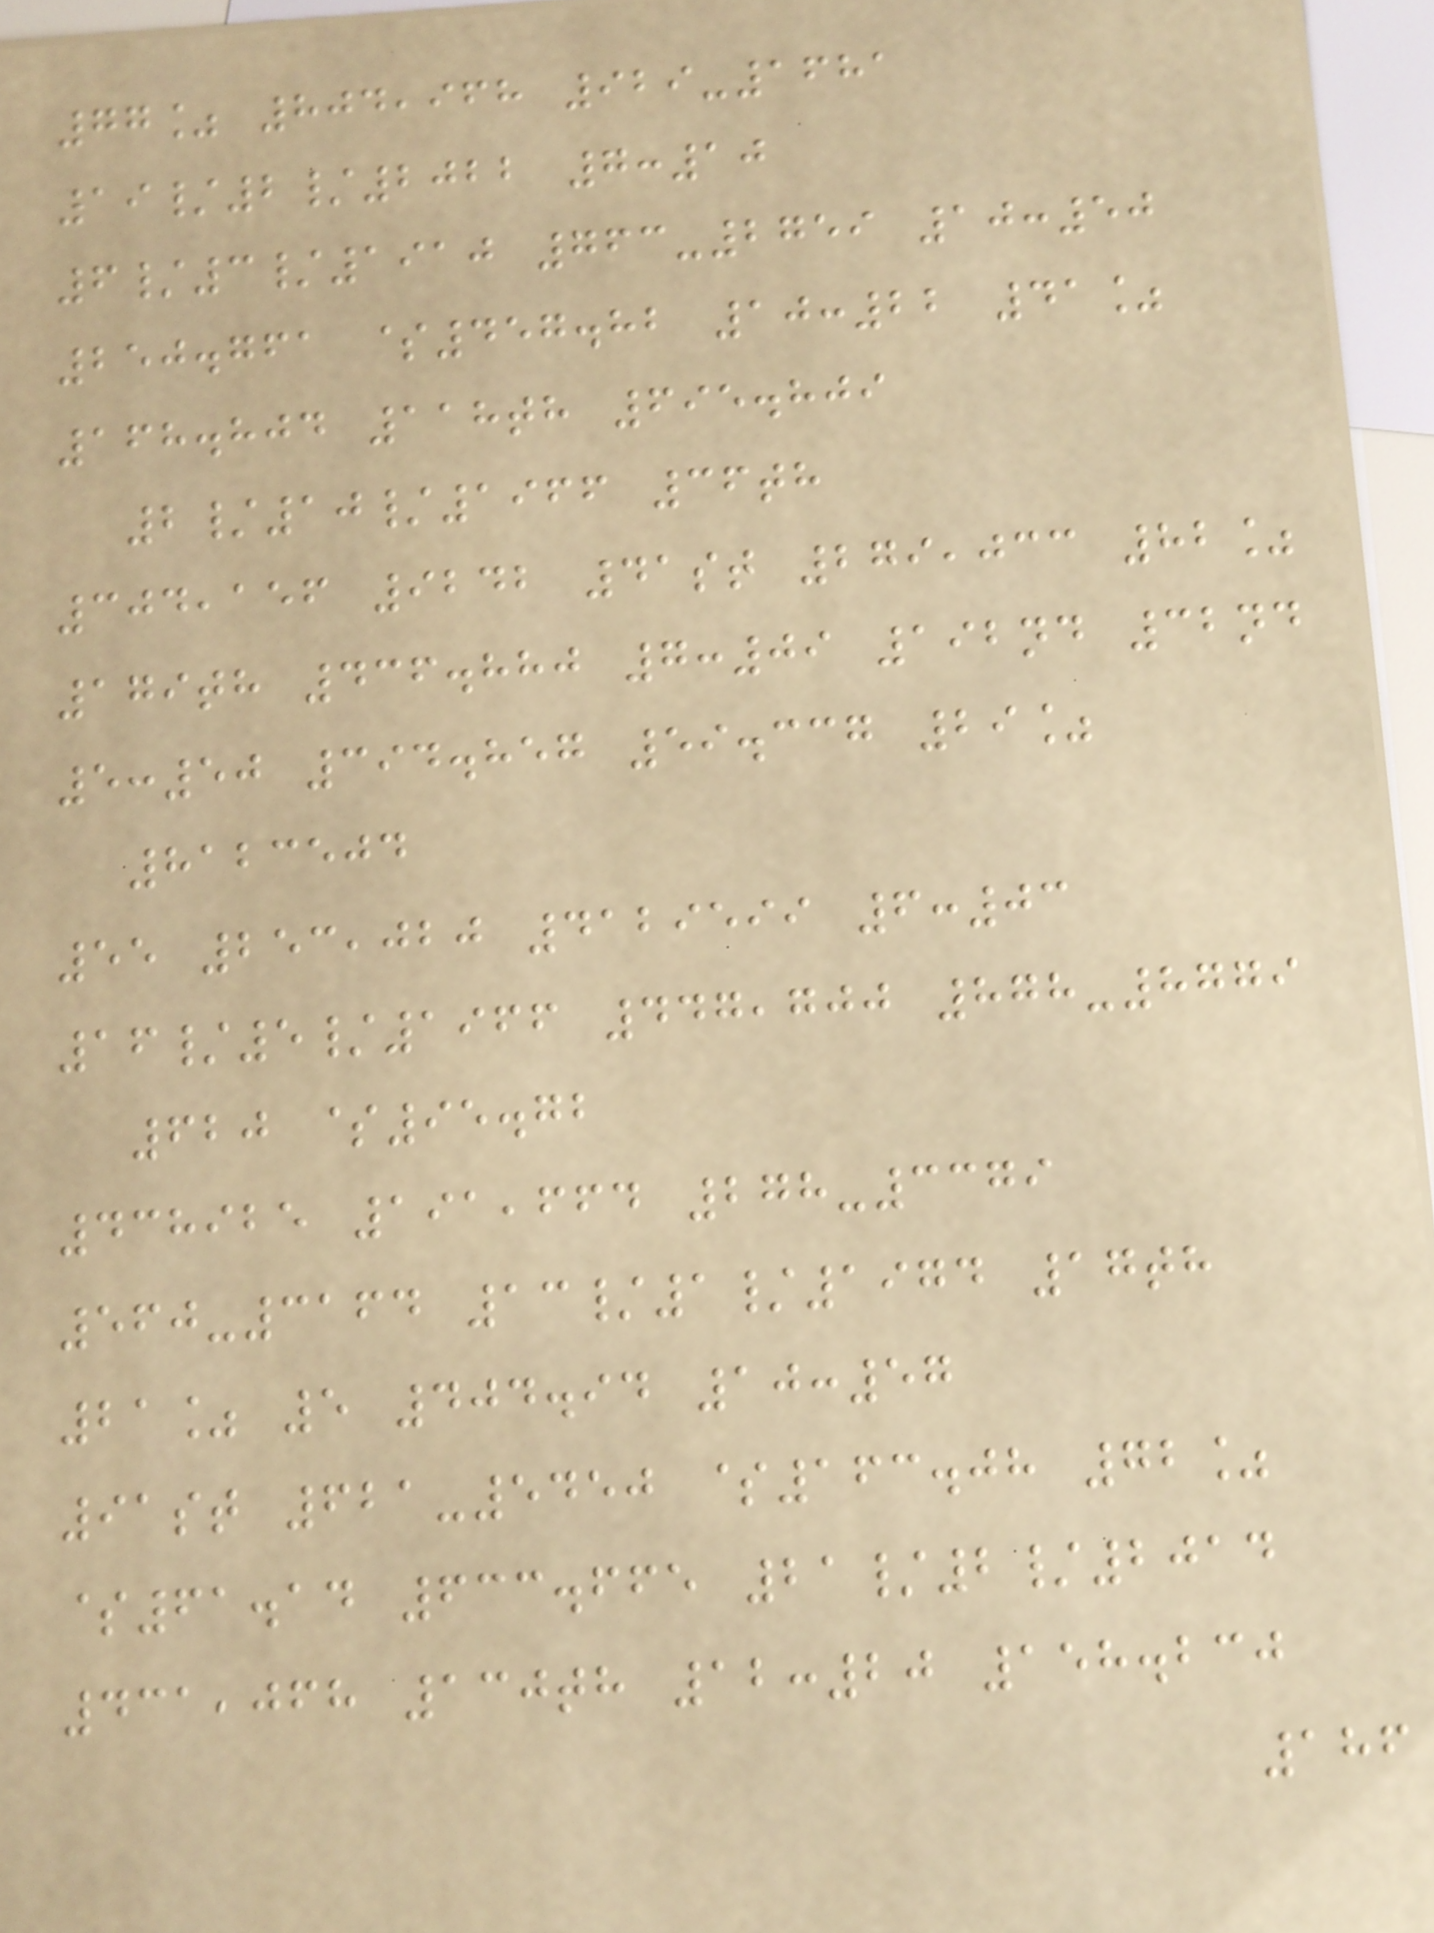77% 804,968 929-1681
19/2/2022 7:10
6/3/1910 763-2759 10:50
250.761 $457.82 10:22 41%
168.804 118th 695.809
2/10/1966 36th
304,156 9242 41st 279,033 82%
179th 436.880 7:09 192nd 32nd
5:50 394.857 59.337 29%
8123504
55 253,020 4129599 6:03
16/5/1966 447,700 878-8779
620 $95.72
438925 191,664 278-3379
560-3164 13/1/1974 17th
21% 5 404.94 10:57
91st 621-5450 $163.08 72%
$61.14 633.665 21/2/2014
431,068 130th 12:20 158.230
186
